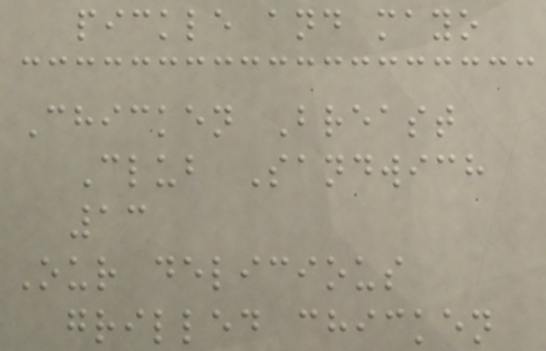pickle and mayo
Chicken Breast
Club Sandwich
13
Our delicious
grilled chicken
